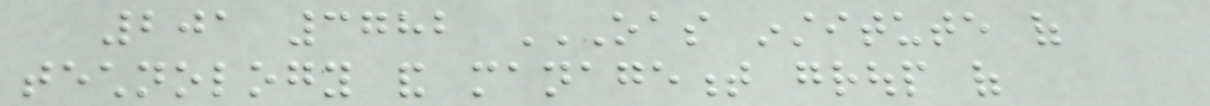201 3782 OAS INSTITUTE OF
TECHNOLOGY AND MANAGEMENT GROUP OF
